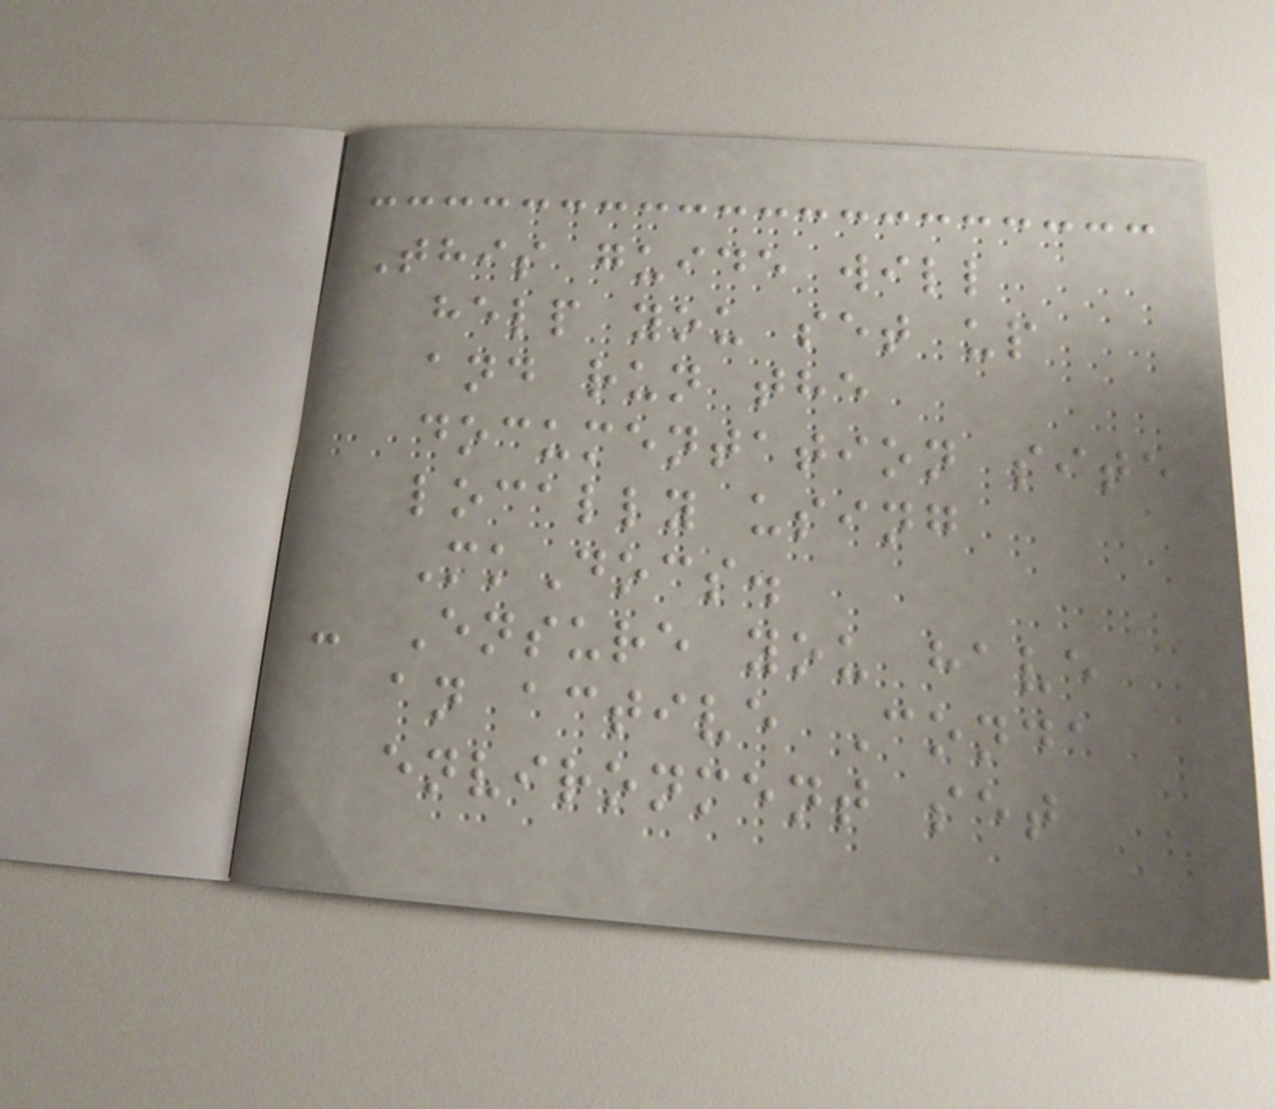This guide will
help you set up
and run the
documentation site
locally using
MkDocs.
- Ensure you have
an active Conda
environment set
